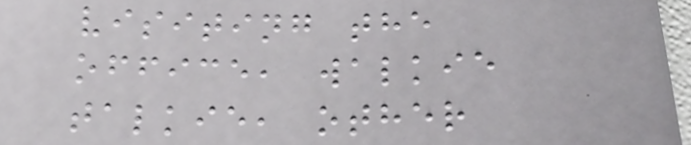visiting the
office, walkie
talkie, other
